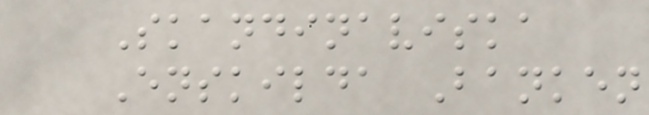Skandinaviska
Enskilda Banken
